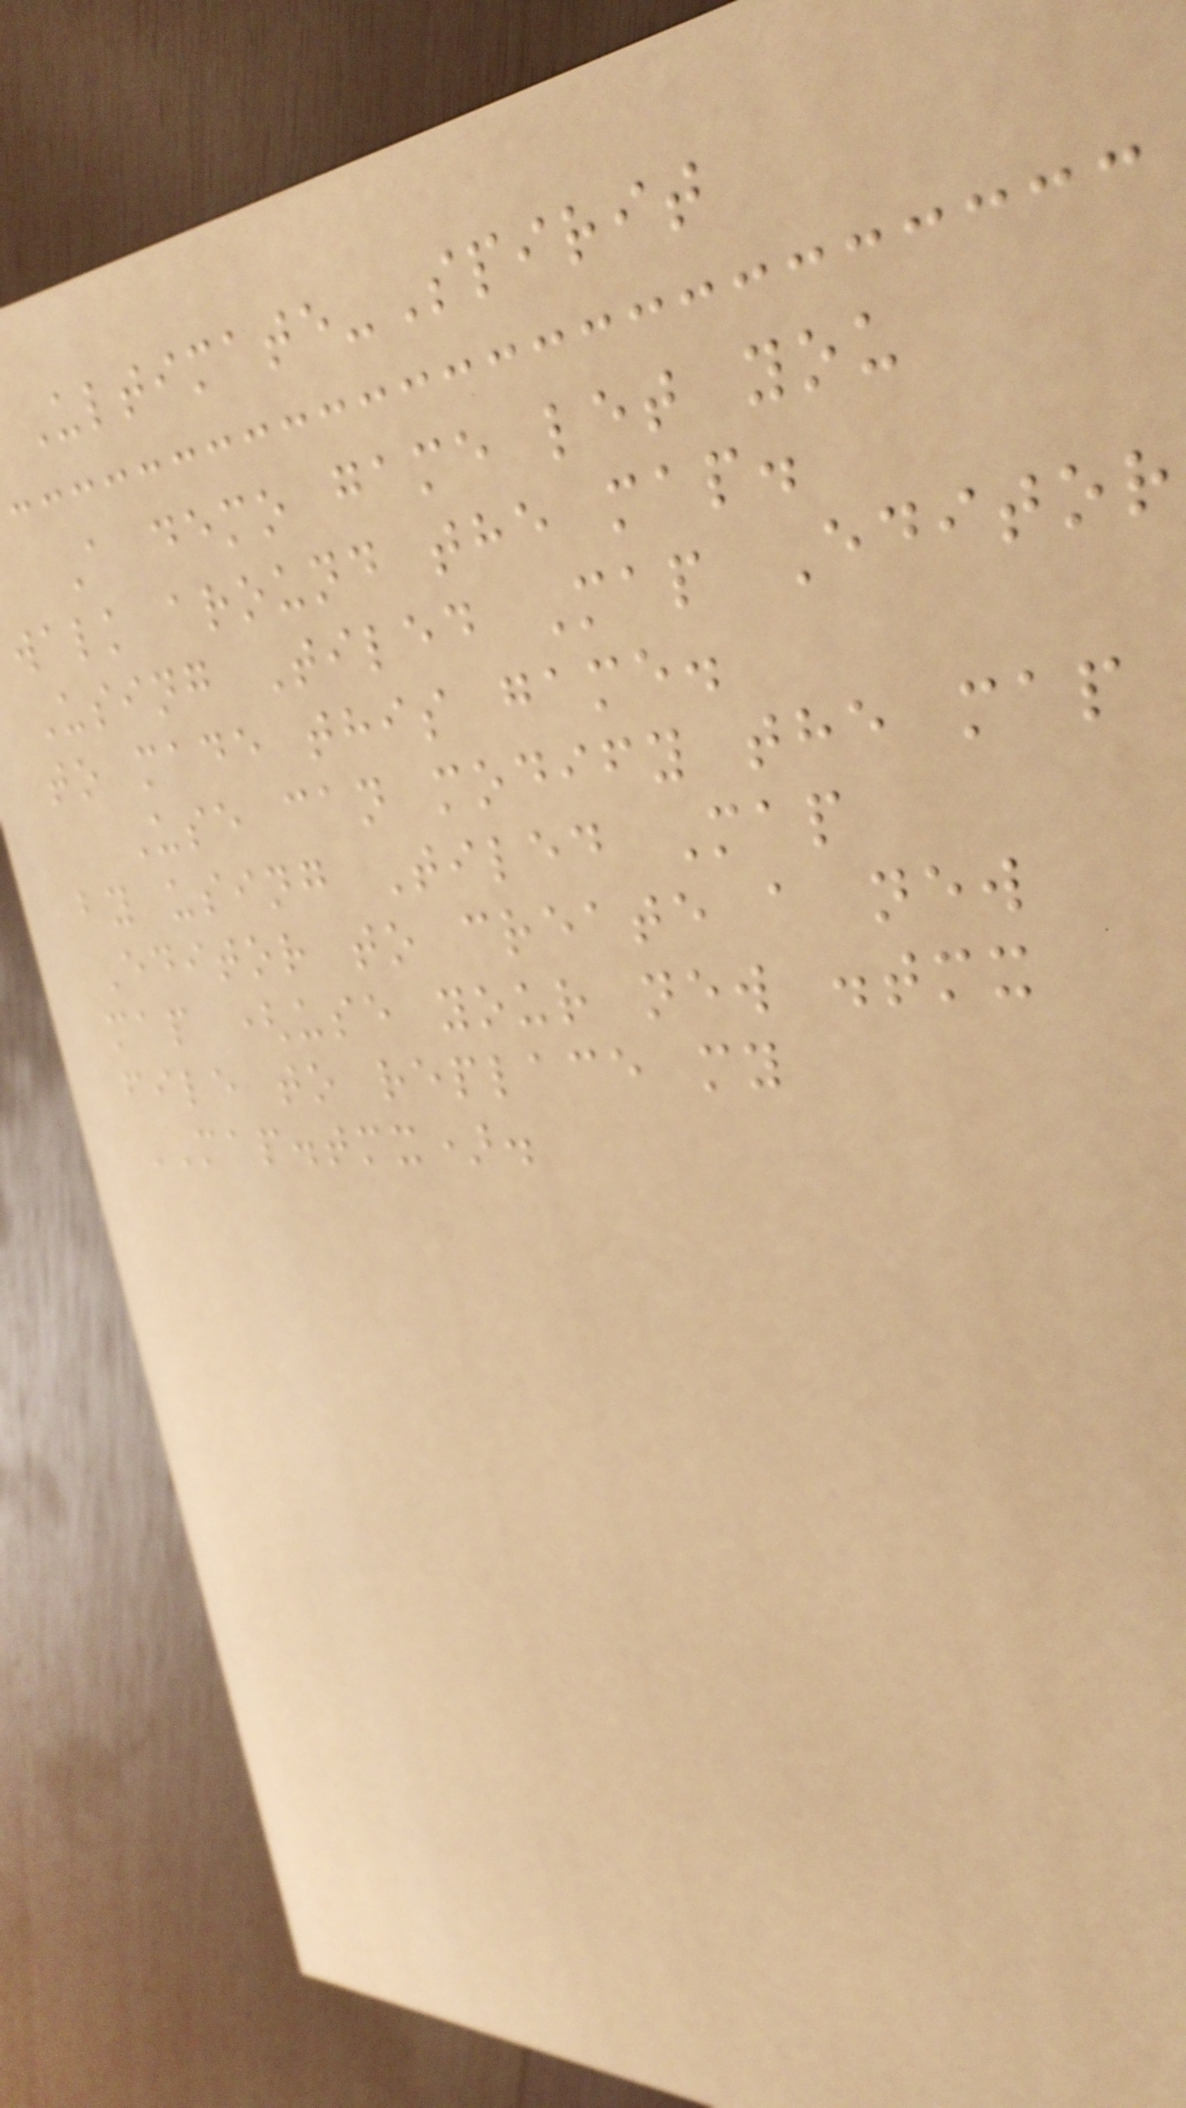Ultimate-Spirit
A demo game let you
walk around the map.
Using Tiled Map Editor
to made this game.
Use can modify the map
by using Tiled Map
Editor to create a new
map (use your new .tmx
file to replace my
MAP.tmx).
